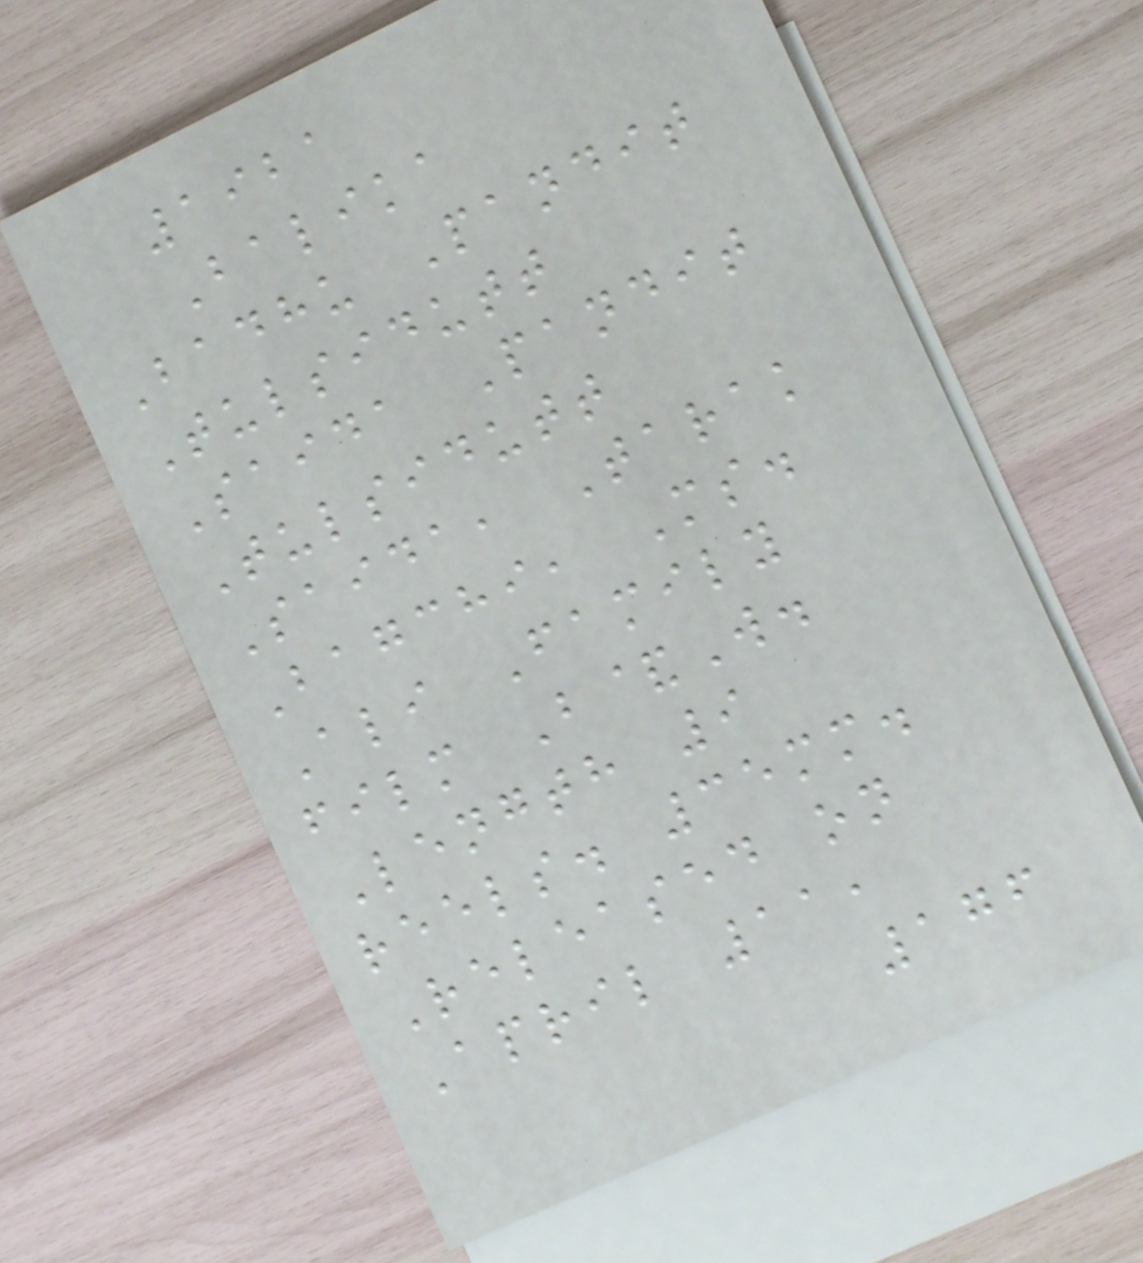1921
Balika
Badhu Pandit
Tulsidutt
Saida Pandit
Tulsidutt
Saida, Tarak
Bagchi, Ms.
Ali Family
film B&W.
Length 9
reels. 35mm.
Released on
April 11,
176
